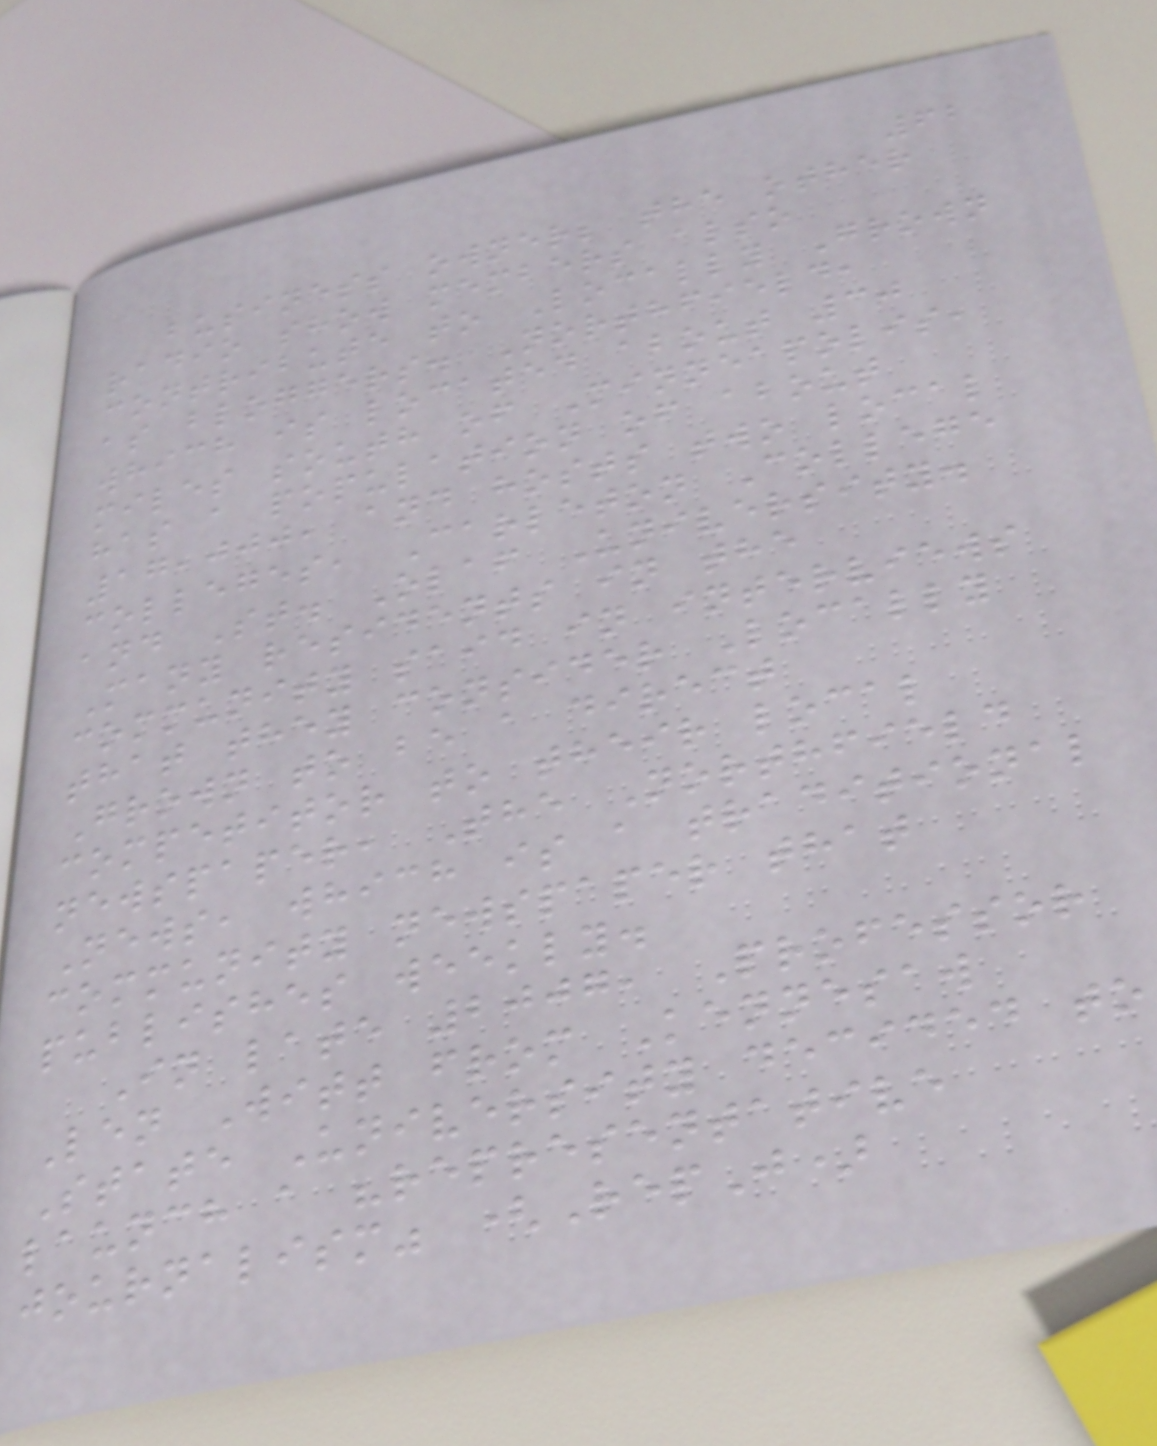62
business owner; the other
radio show members also
contribute to Locally Grown
as bloggers. Northfield,
which is located about 30
miles south of Minneapolis,
has a population of about
17,000, and hosts two local
colleges, Carleton College
and St. Olaf University.
Many residents in the
community said in interviews
that they consider Locally
Grown to be a direct
competitor to their local
newspaper, The Northfield
News, which is a traditional
community newspaper that
publishes weekly.
In late 2007, Professor
Len Witt from Kennesaw
State University decided to
launch a "representative
journalism" (RepJ)
